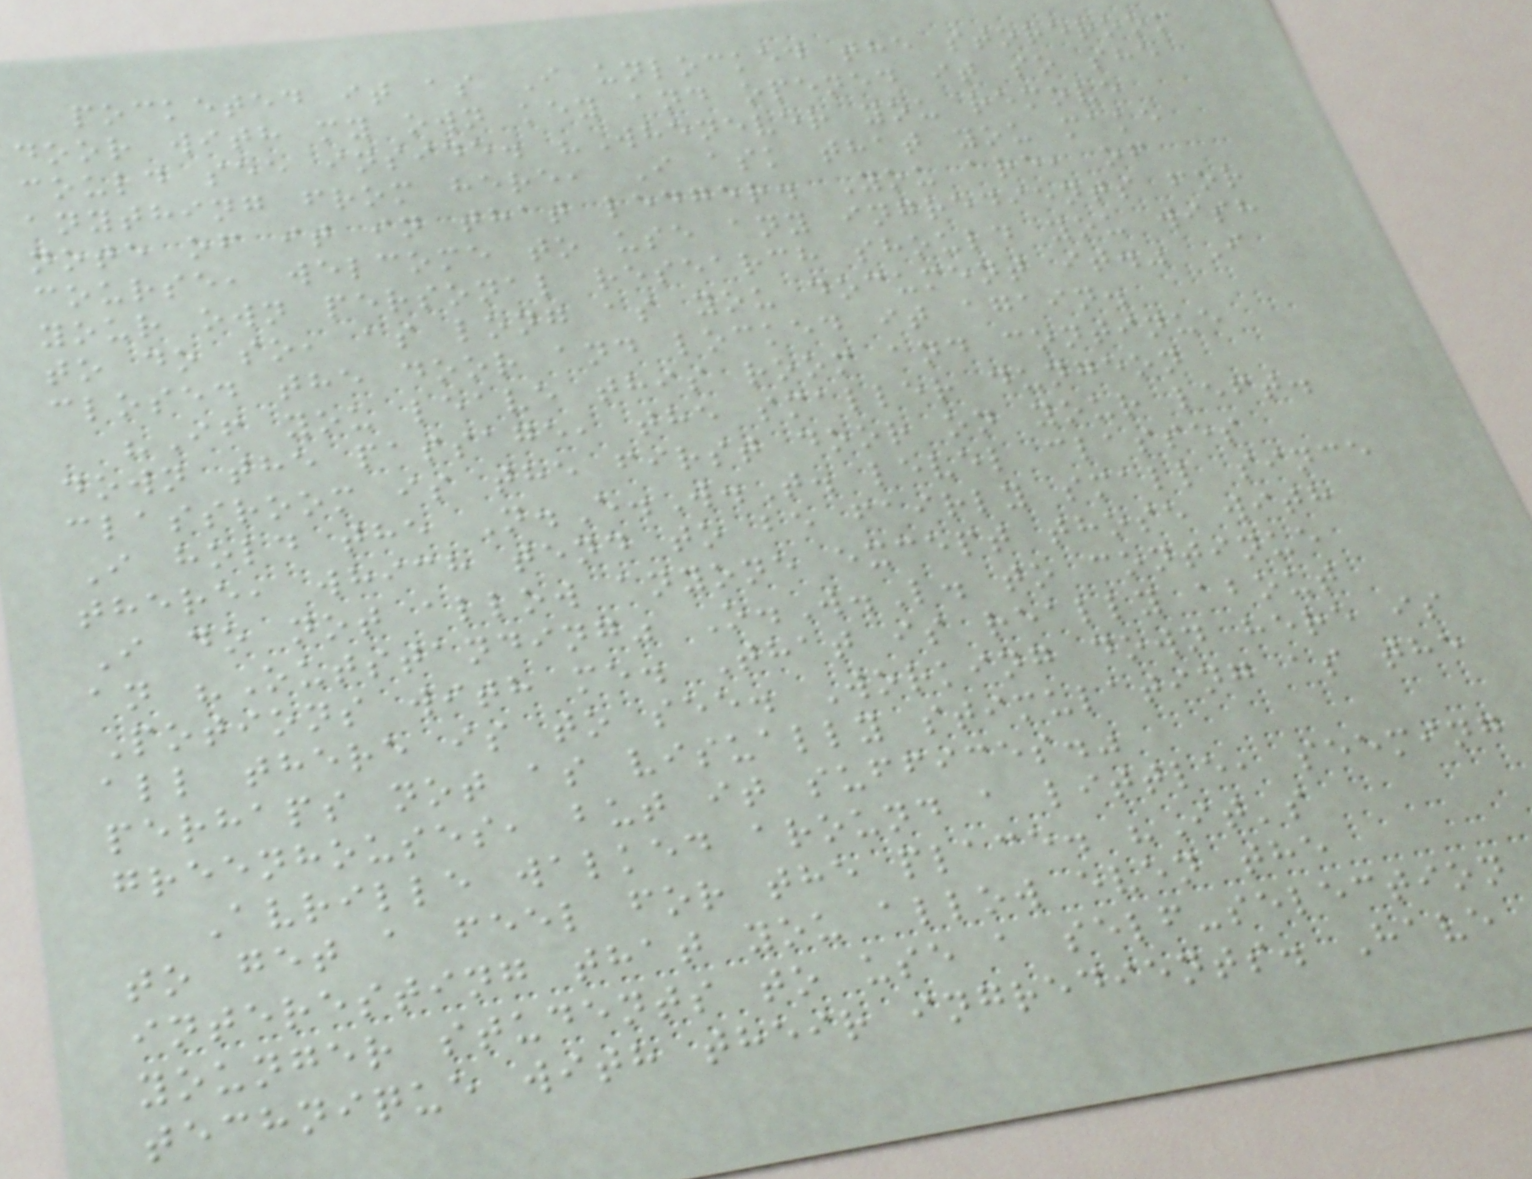pocketed it as I unlocked the storeroom
door with my own key and opened it so she
could see inside. "Whenever you remove
anything from here, I ask that you make
note of it in that ledger. You are, of
course, welcome to use any ingredients for
your own personal research should you wish
to do so, as long as you document it." I
closed the door and locked it again.
"If you leave this room and continue
down the passage, the smaller dungeon
classroom is the first door on your left.
I hold the N.E.W.T. level classes
there, which tend to be fairly small since
I do not allow anyone except those with
an "Outstanding" O.W.L. to continue
Potions with me. That is really about
all there is to see. Working down here is
perhaps not as visually stimulating as the
greenhouses, but it suffices."
Avrille walked around a little, seeming
to get a feel for the place. "It's
interesting that you allow even the
younger students to use a self-selection
technique with their ingredients. Have
